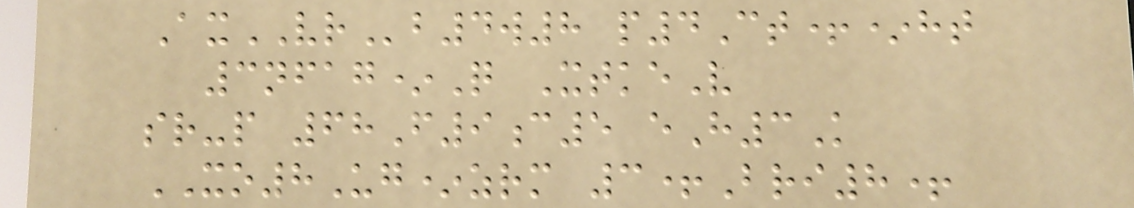AxVRb4w8 p4Ct+*ht
3nfag*Q XtkeV
sr-p 68F9c5 eH3K
XO8Ug*zrm 3+Bri8+
